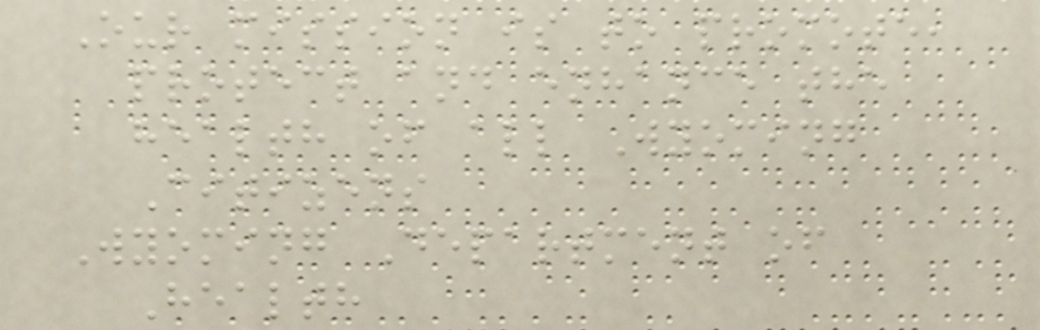Our mission is to promote,
protect and enhance the
health of all Wyoming
Citizens
Wyoming Department of
Health
